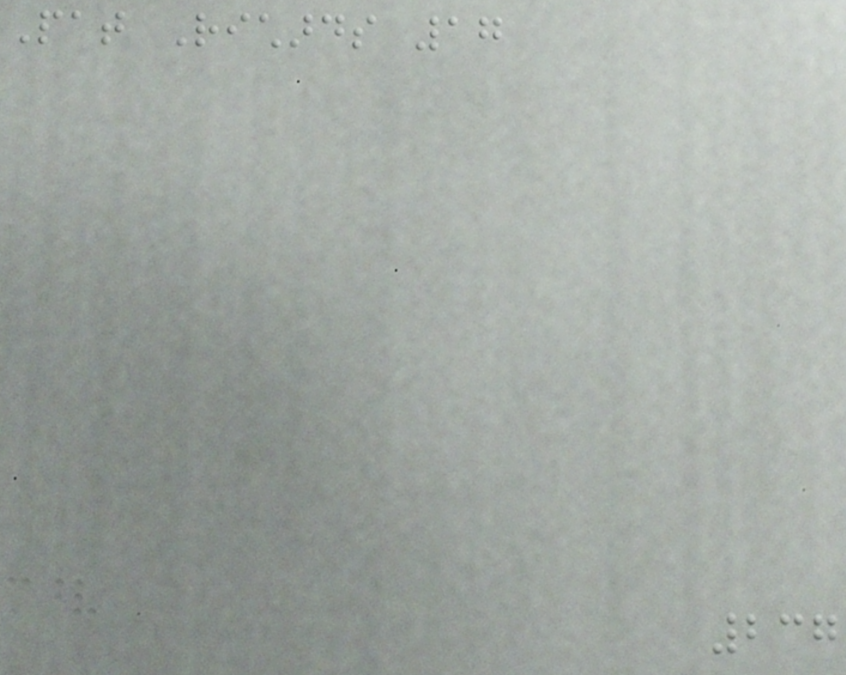Pat Richards 17
237
